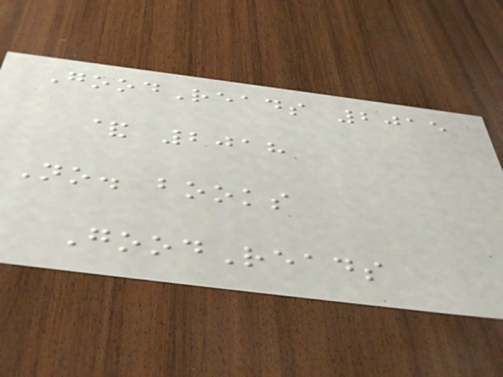GoodReads 2015
& 2018
No. books
GoodReads
